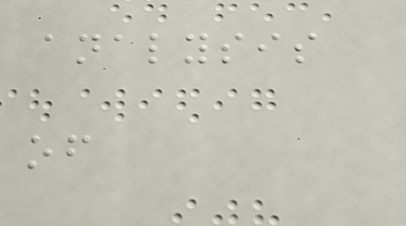analysis
of
